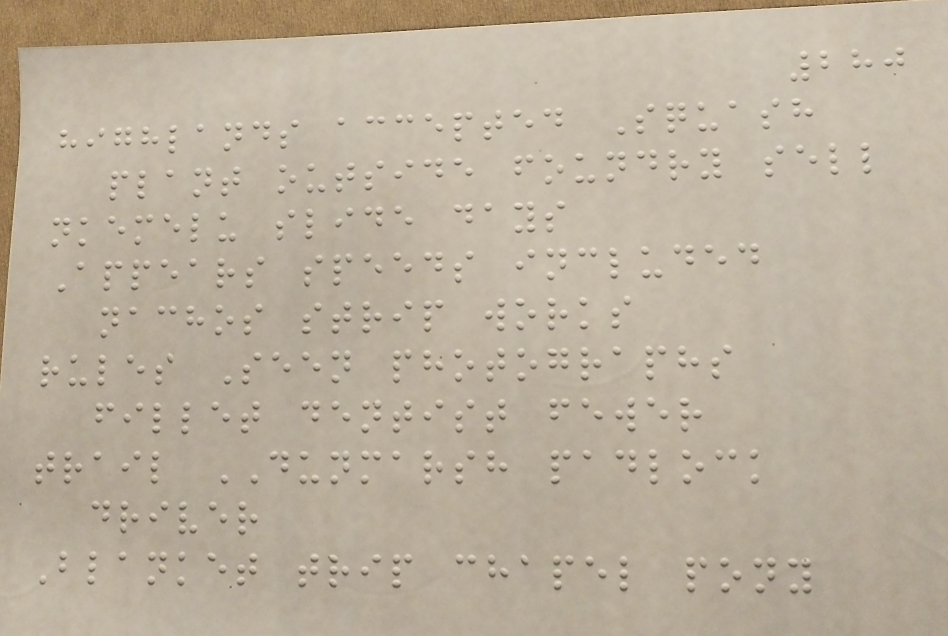280
highlands accepted Squash
plant outside foundry sell
nkemelu slide days
Appears speeds included
nachos strip works
rules Seen photographs
fillet dentist fewer
trail DUNMARSH padlock
driver
Blanket trip chapel pony
